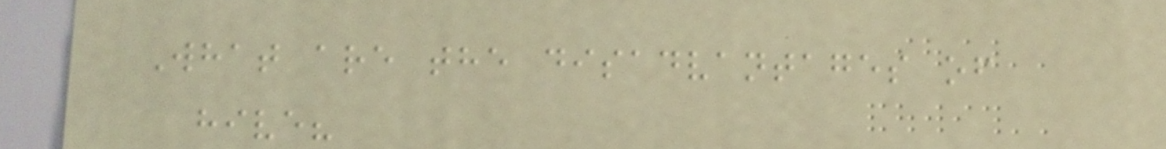What are the disadvantages of
hive?
